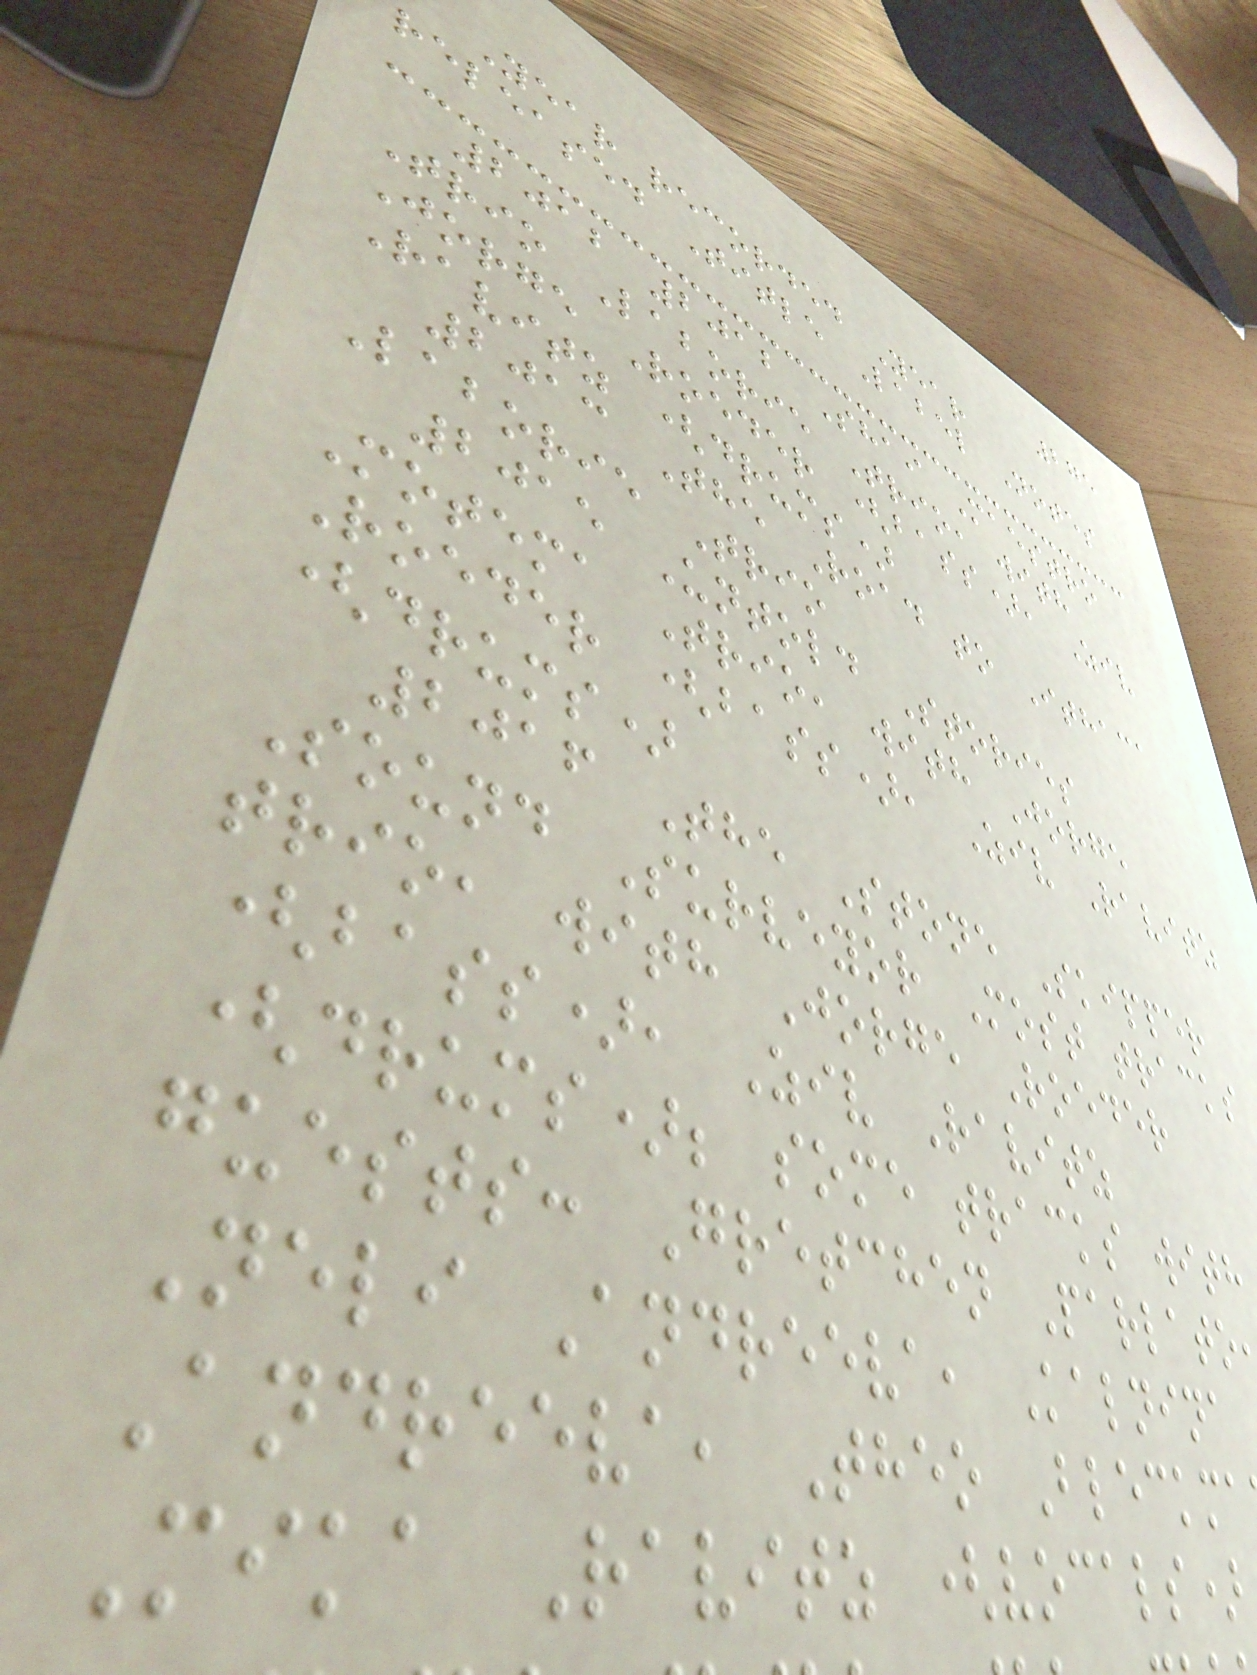275
Year recorded Year
released Title Label Notes
2012 2012 Shai Maestro
Trio Laborie Trio, with
Jorge Roeder (bass), Ziv
Ravitz (drums)
2013 The Road to Ithaca
Laborie Trio
2015 Untold Stories
Motema Trio, with Jorge
Roeder (bass), Ziv Ravitz
(drums)
2016 The Stone Skipper
Sound Surveyor Most tracks
trio, with Jorge Roeder
(bass), Ziv Ravitz
(drums); some tracks with
guests: Gretchen Parlato
Neli Andreeva, Kalnina
Andreeva, Theo Bleckma
Mika Ravitz (vocals)
